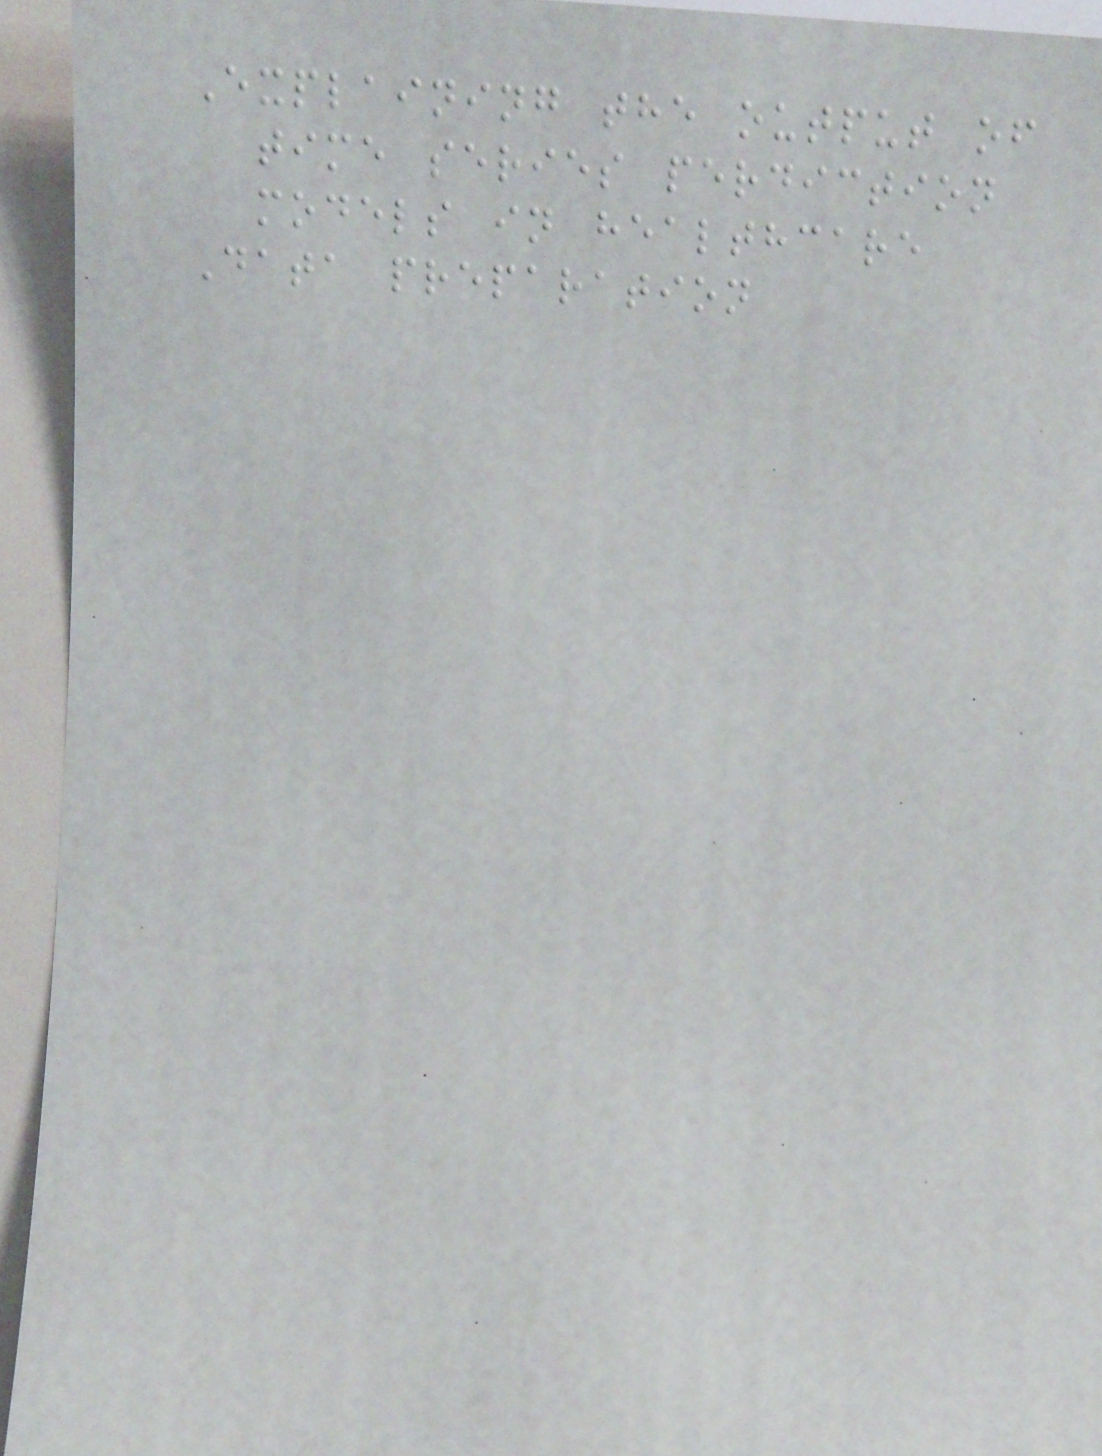Explaining the output of
time series perdiction
models in healthcare
Data preparation
